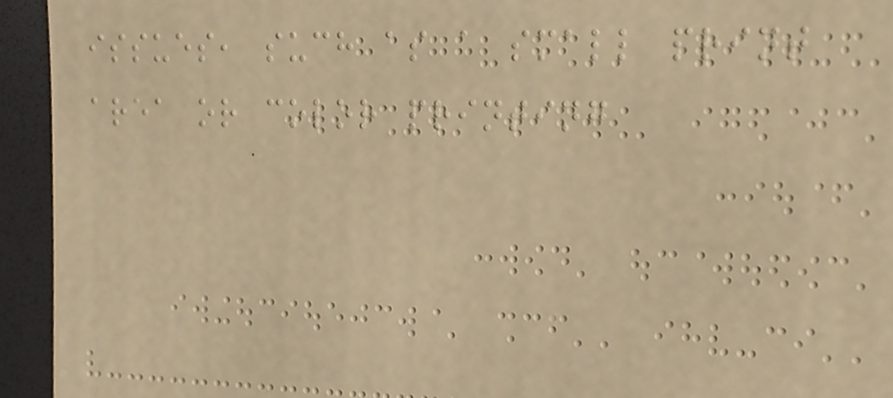issues, such as a small print
area or color printing
